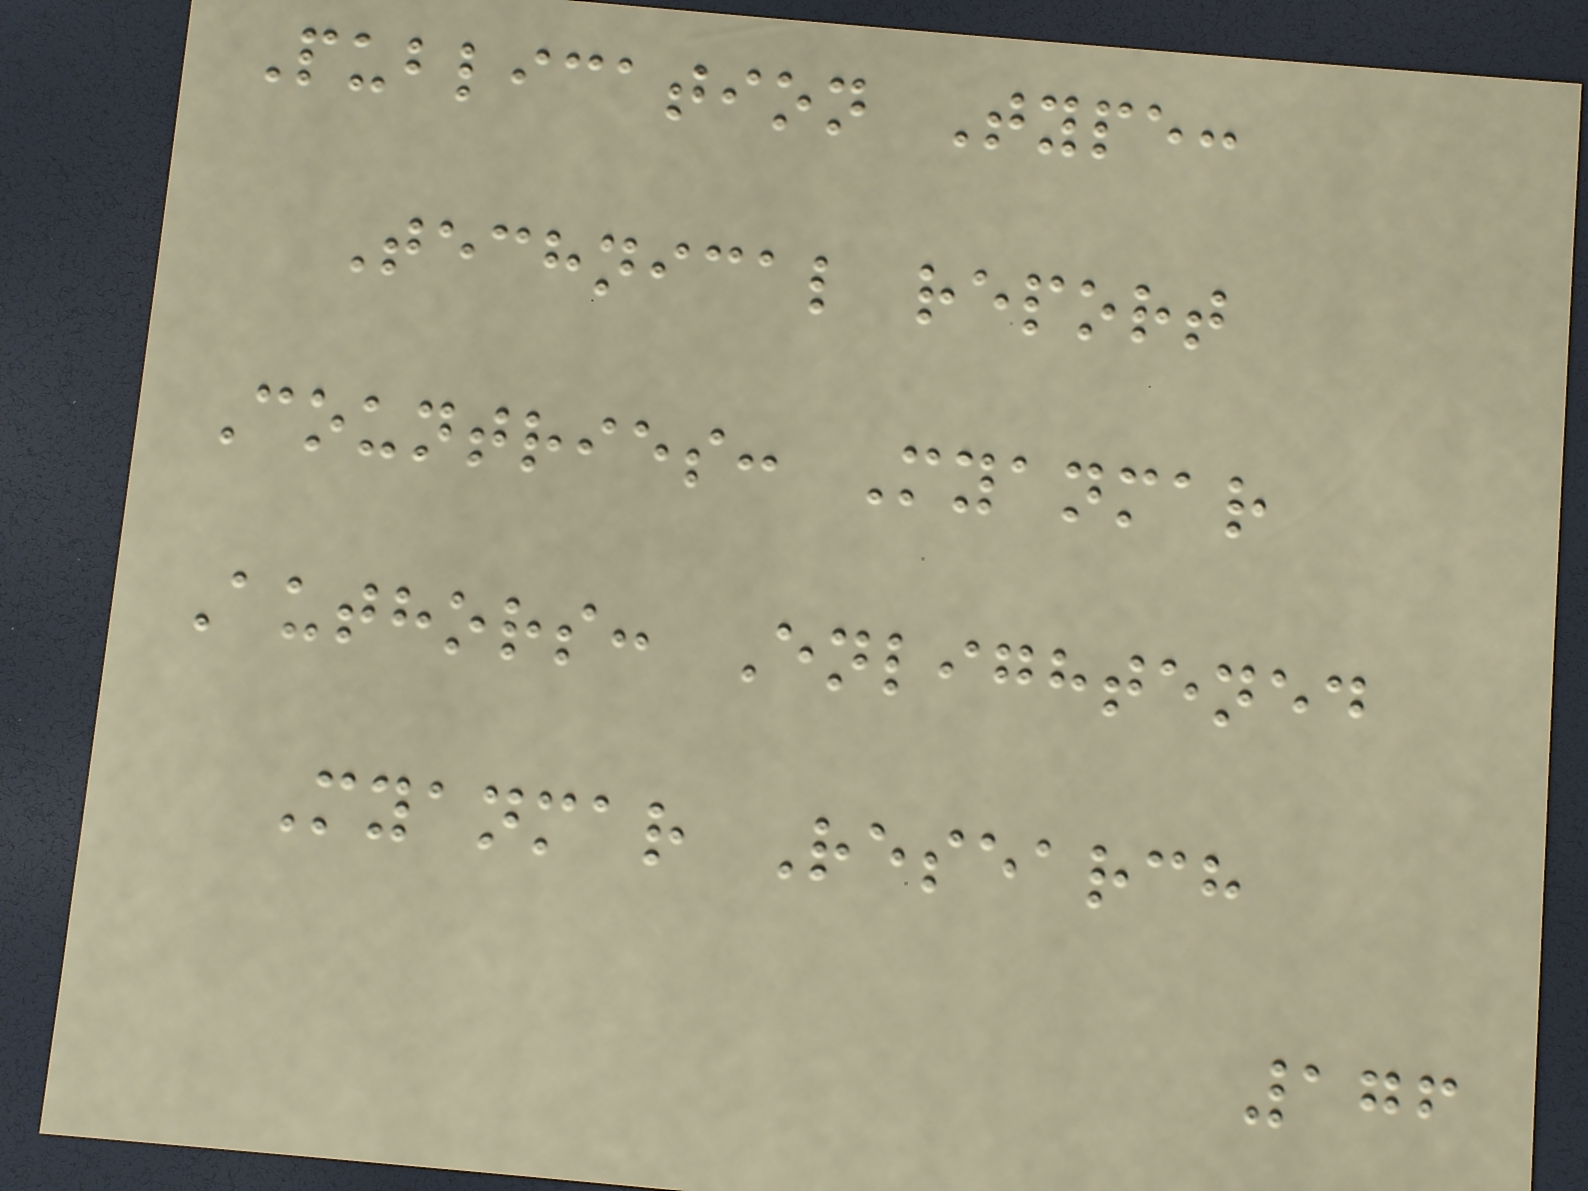Publication Type:
Technical report
Countries: Myanmar
Authors: Enlightened
Myanmar Research
176
